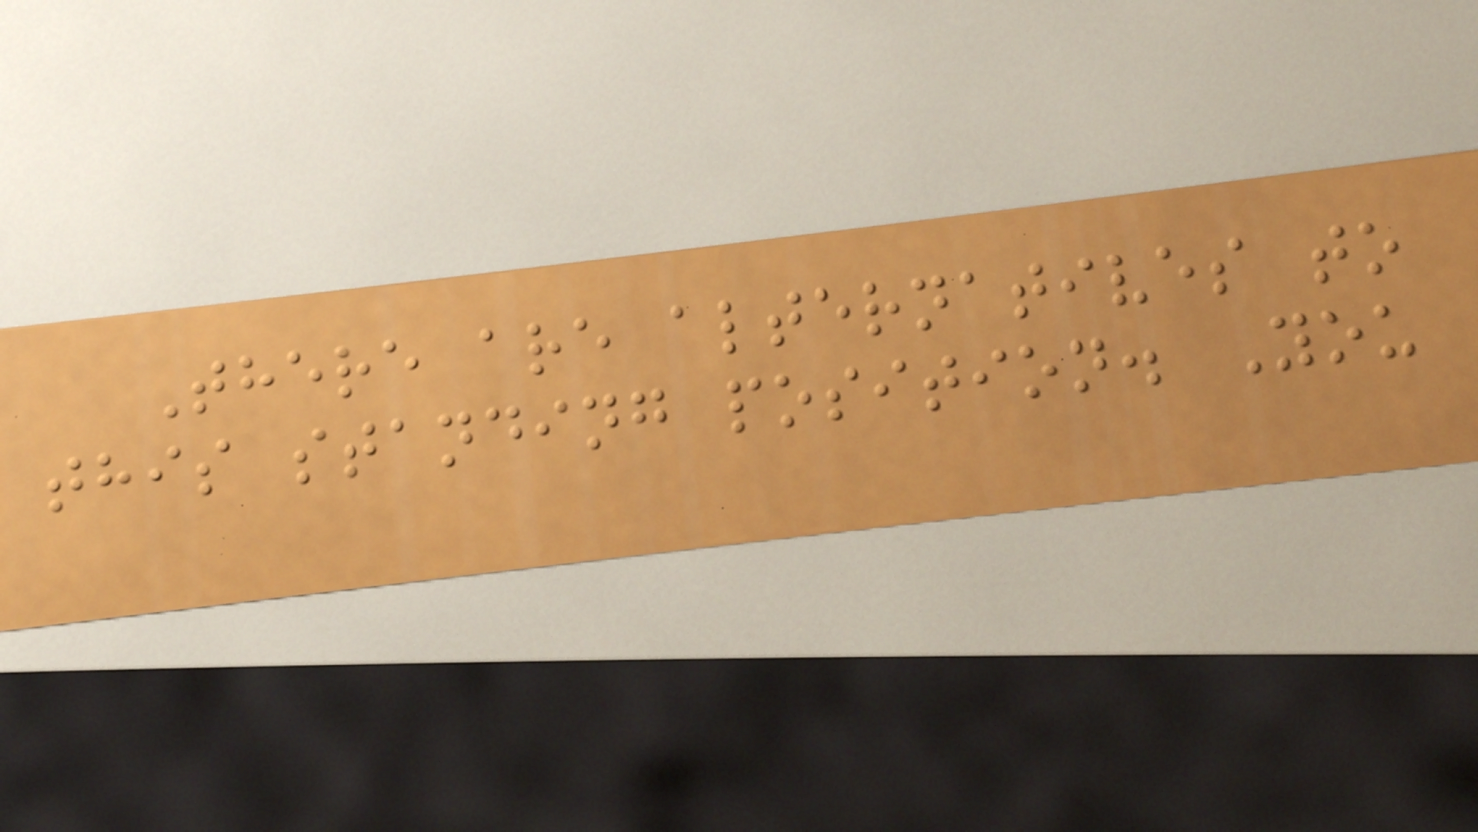There are alternatives to
this standing position. You
